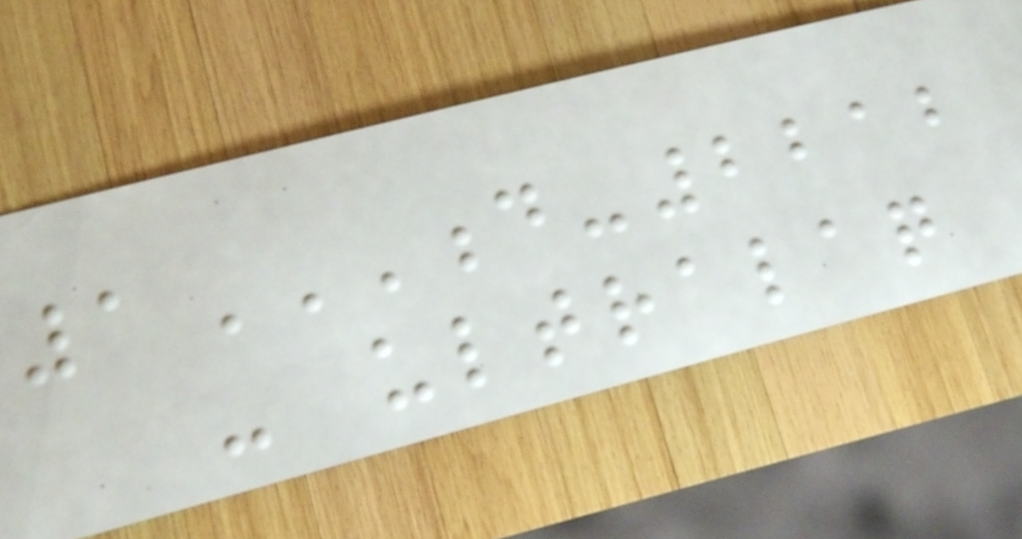1D-2212
- ULTRALAQ
